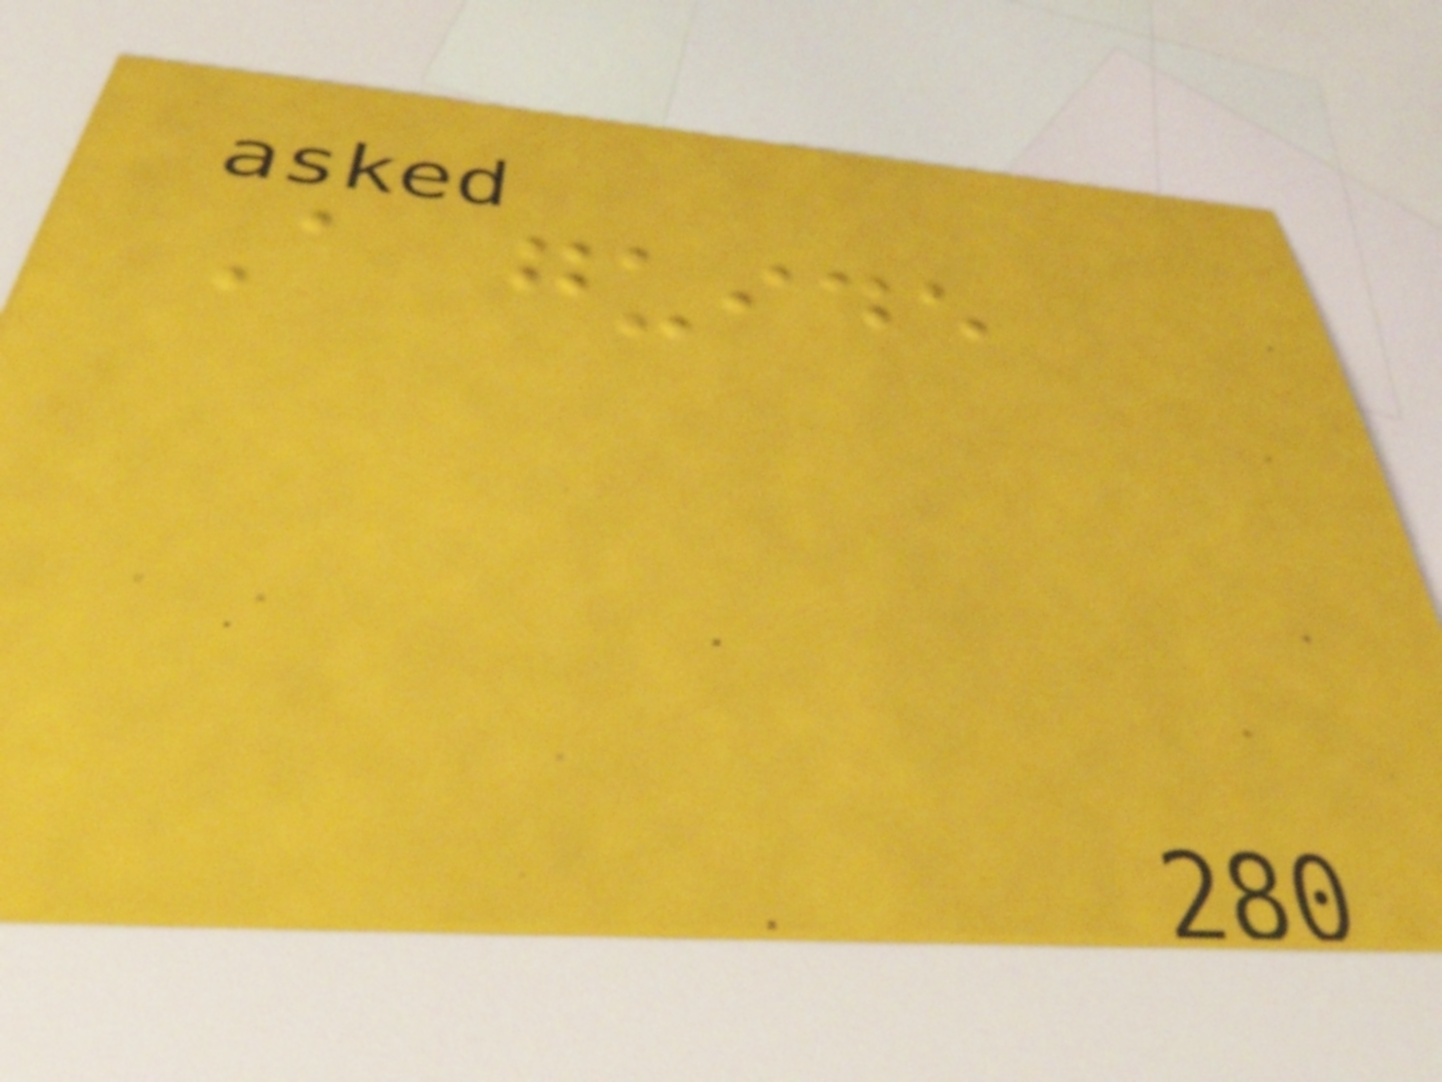A guide
